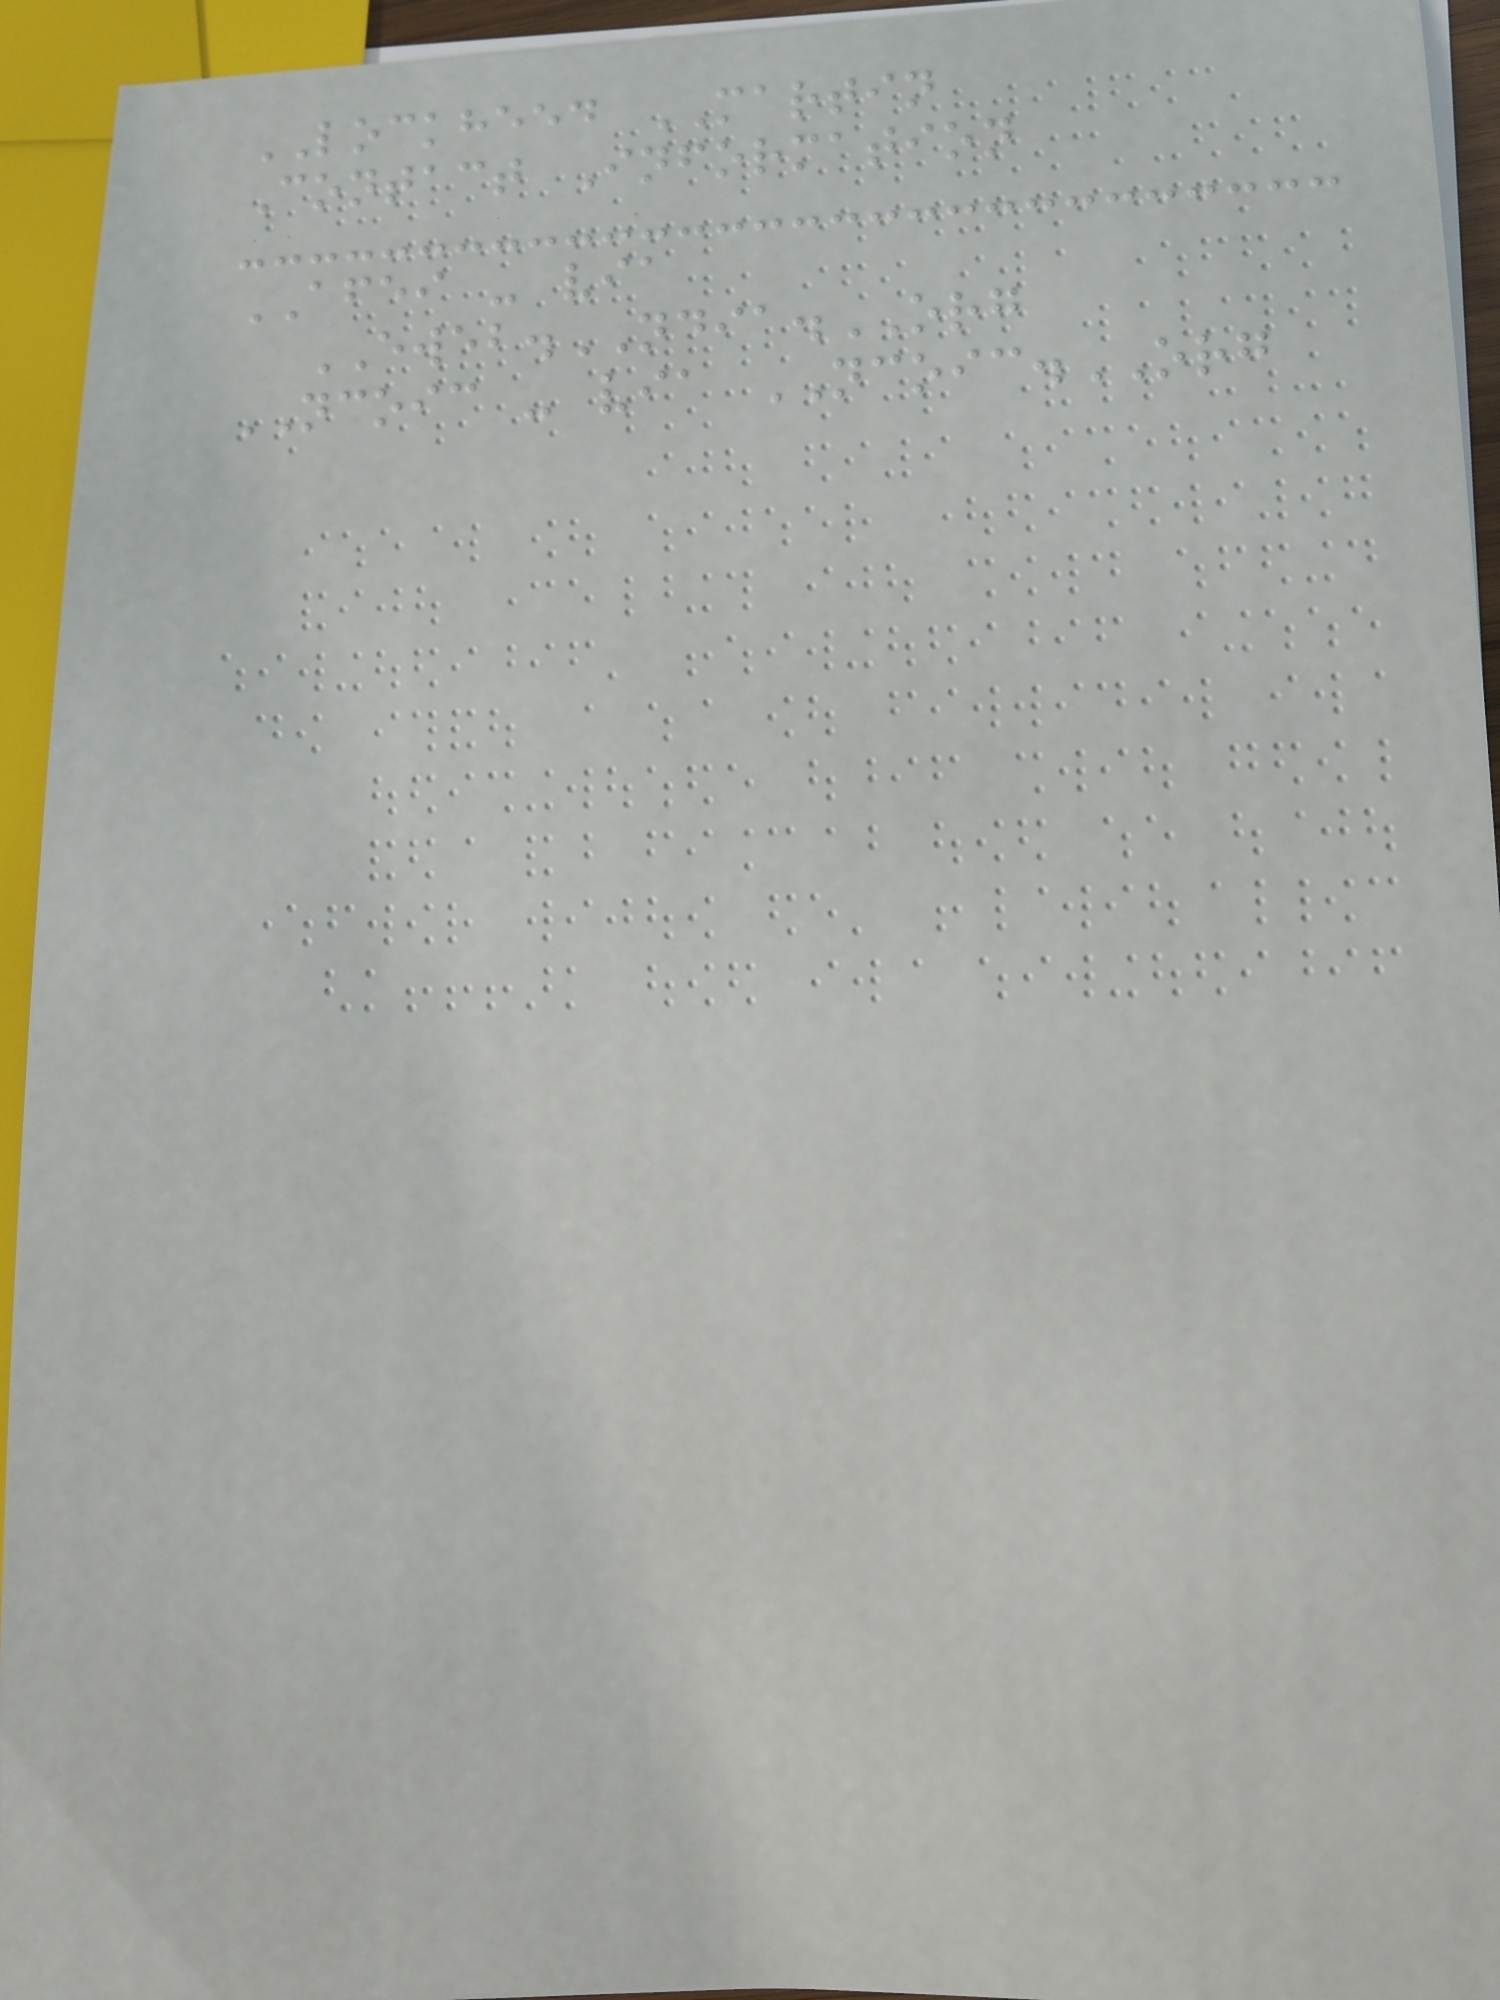LOCKHEED MARTIN
Contact Information
AFEI - via
EWEB.NDIA.ORG
NCOIC - via NCOIC.ORG
